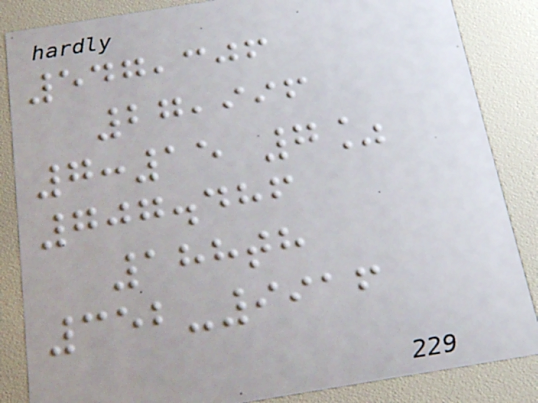547,306
27,996
7:15 7%
707.486
188th
352-9916
